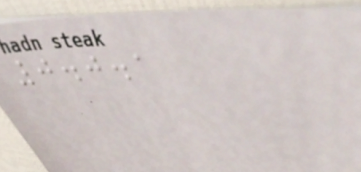0.0.1
